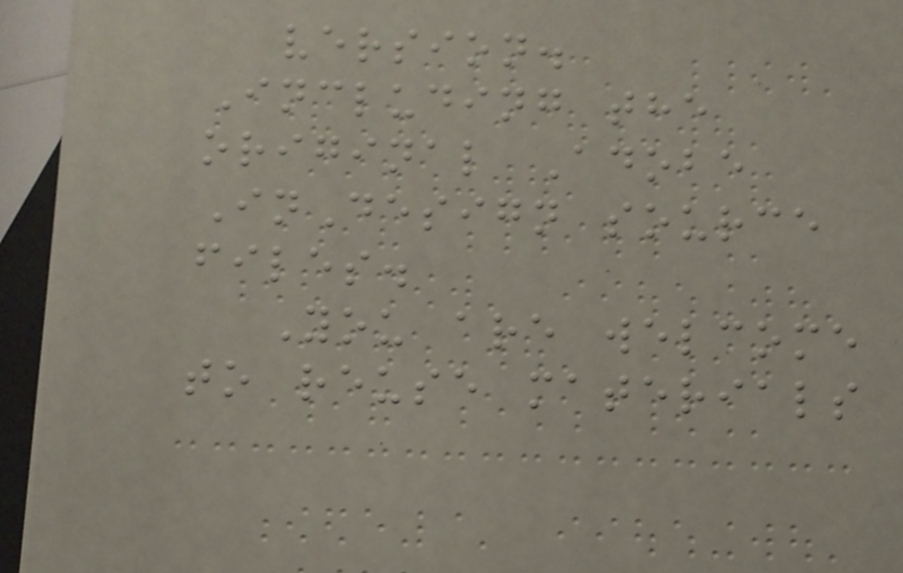version.
Including the
original Adobe
InDesign source
files.
You are welcome
to reuse materials
